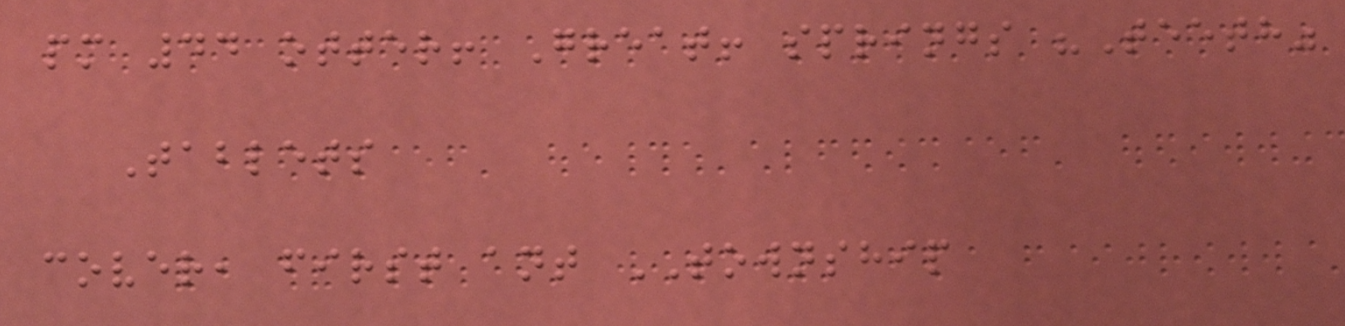pm 44 otter! Great! springs "Teeth"
Tablets
cover, first ant TOWNSHIP
